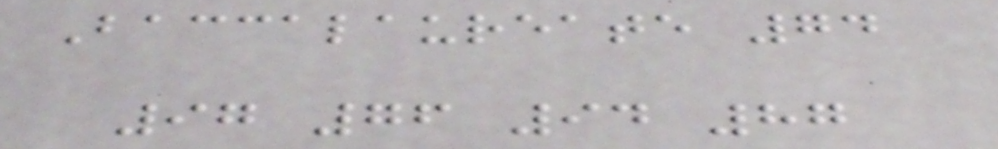Baccalaureate 74
97 76 94 87
